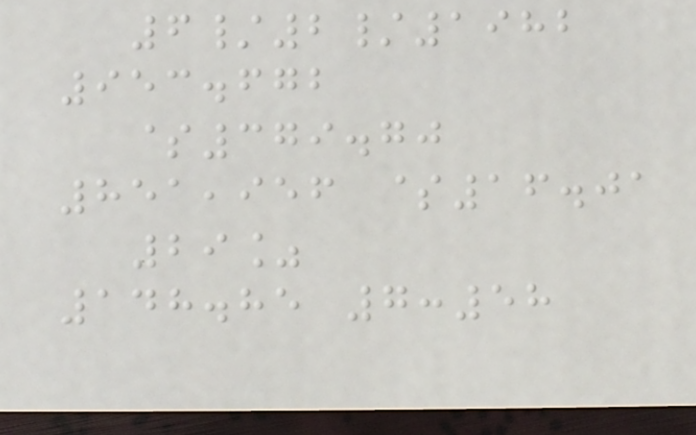6/2/1982
953.672
$379.70
851,956 $16.01
29%
148.85 7:58
